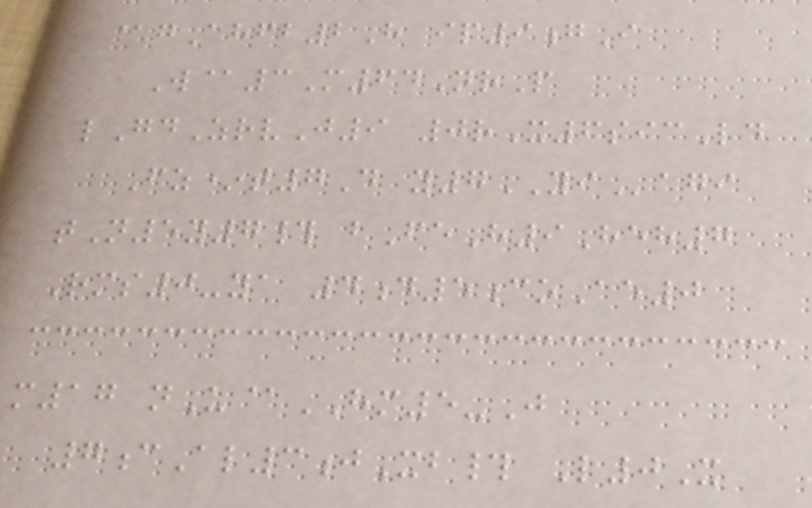@gAhfb2H ip9gI
W@3M64NrP
lGdZrvJ9 0rX6sicLd
Fz*t7D y7YIagi
tN5y7# bFeH9Heh7
Rms0-ya 4d5coAe0
m17 nU@HM5-J
7cAl3jXb# L0X
